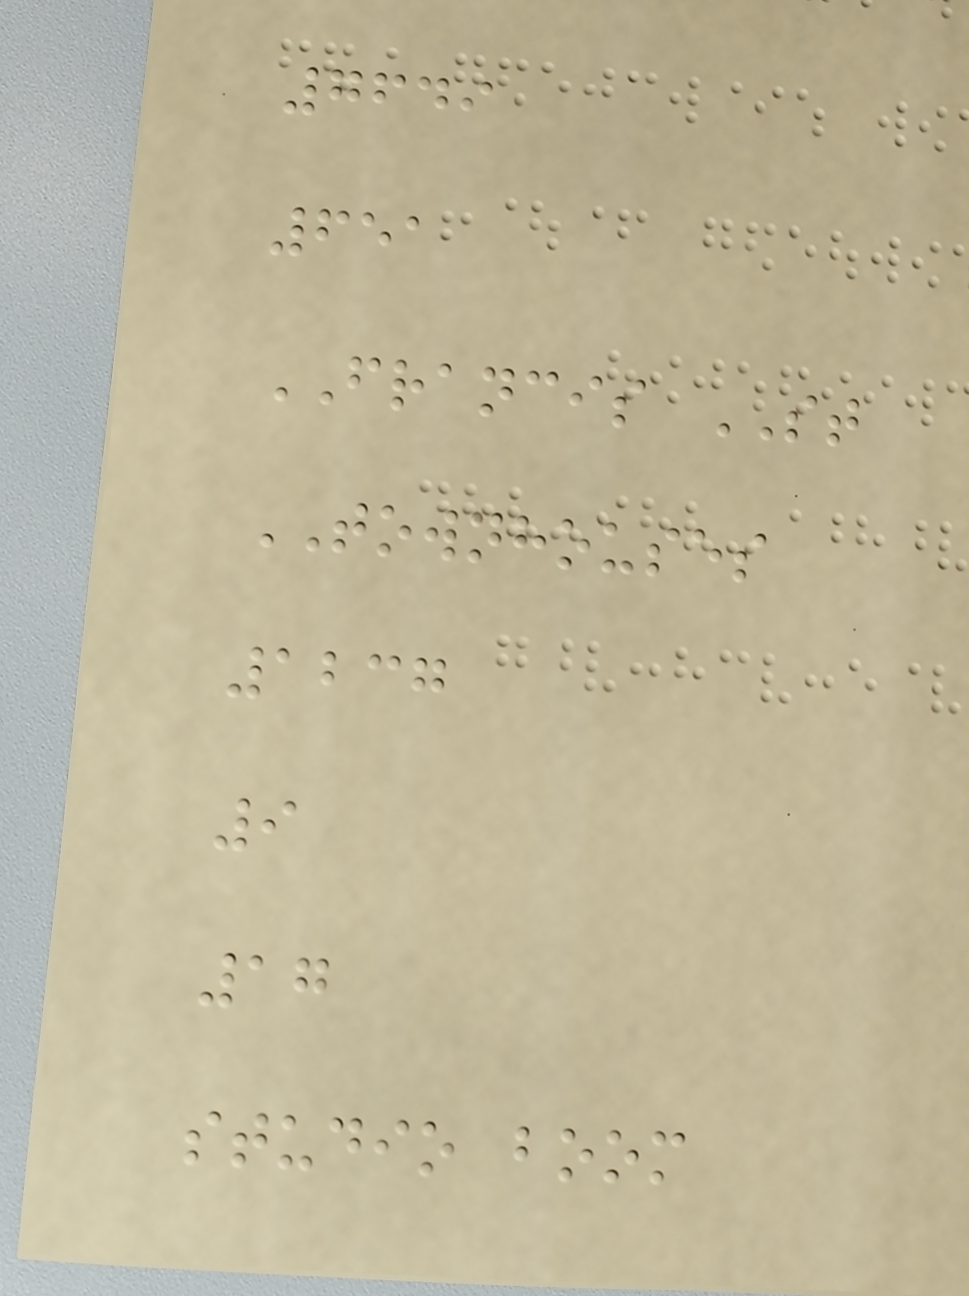7649
651
FRANCIS ST
TOWNHOUSES
1237
9
17
studio boom
